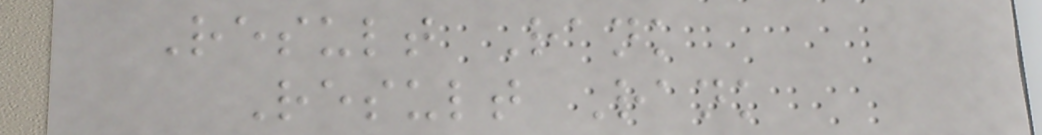Result Rank
Result Rank
